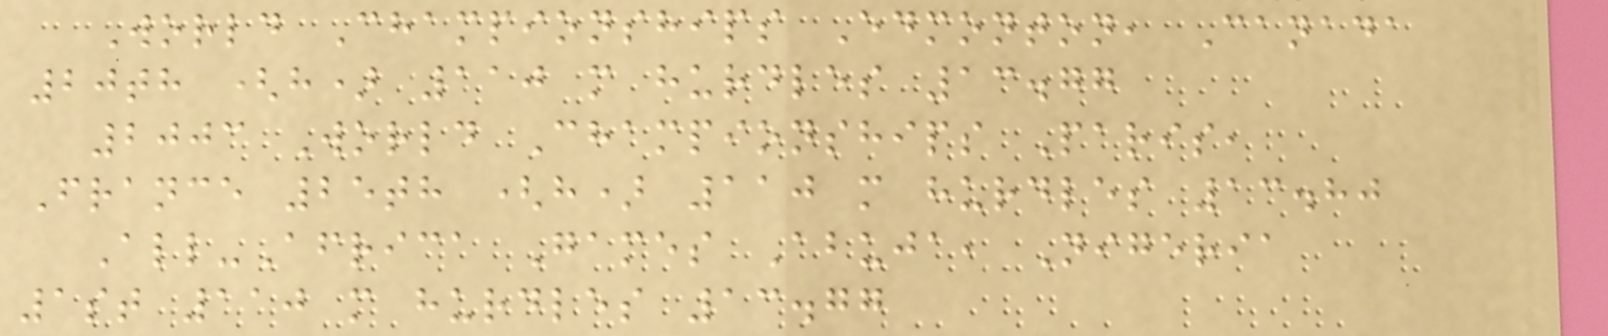World Championships Edmonton, Canada
20th (h) 110 m hurdles 13.77
2003 World Championships Paris,
France 25th (h) 110 m hurdles 13.80
All-Africa Games Abuja, Nigeria
1st 110 m hurdles 13.77
